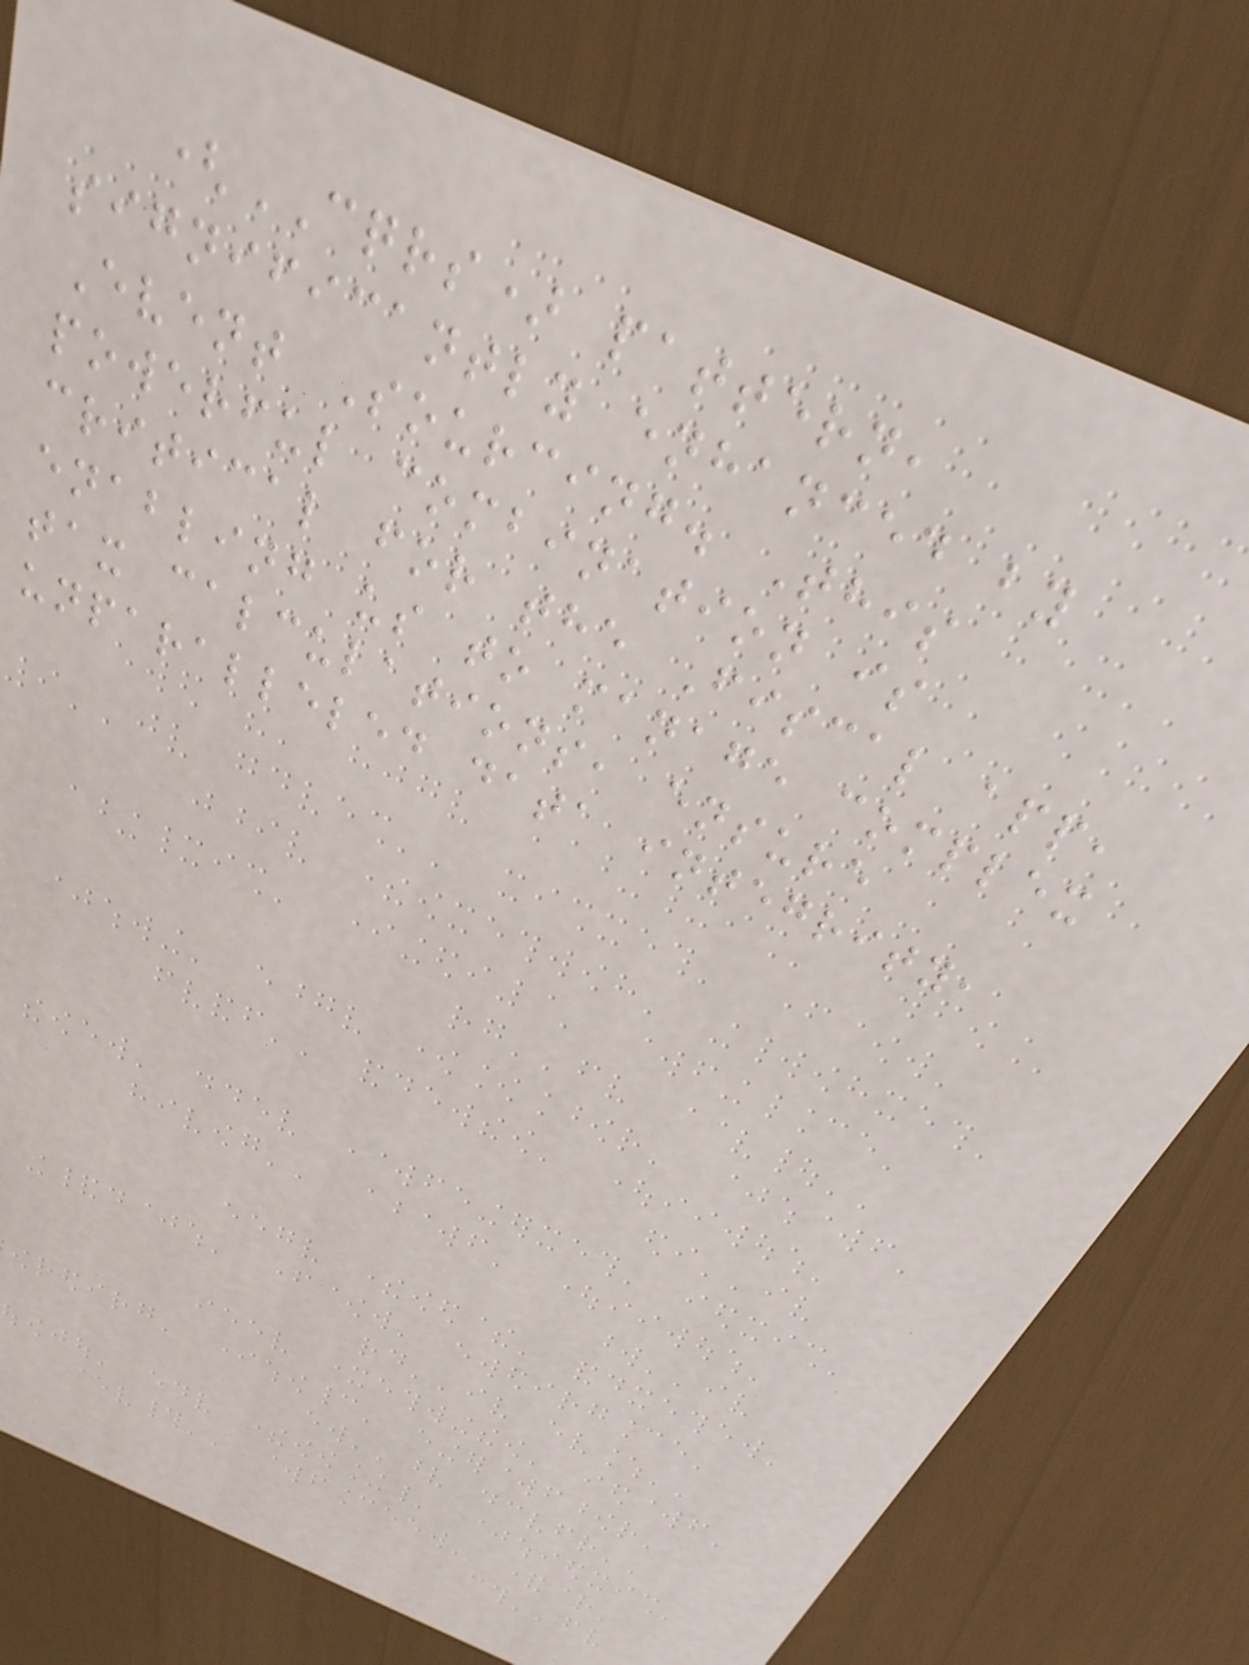(CQRS) pattern,
significantly enhanced by
Event Sourcing. This
powerful combination is
critical for the Fiscal app,
enabling us to manage complex
tax calculations, ensure
unparalleled data integrity,
